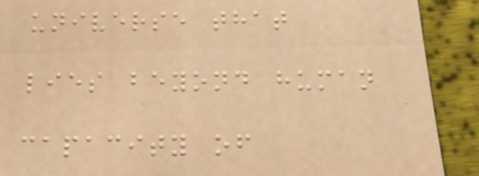universe that
lies beyond human
capacity of
